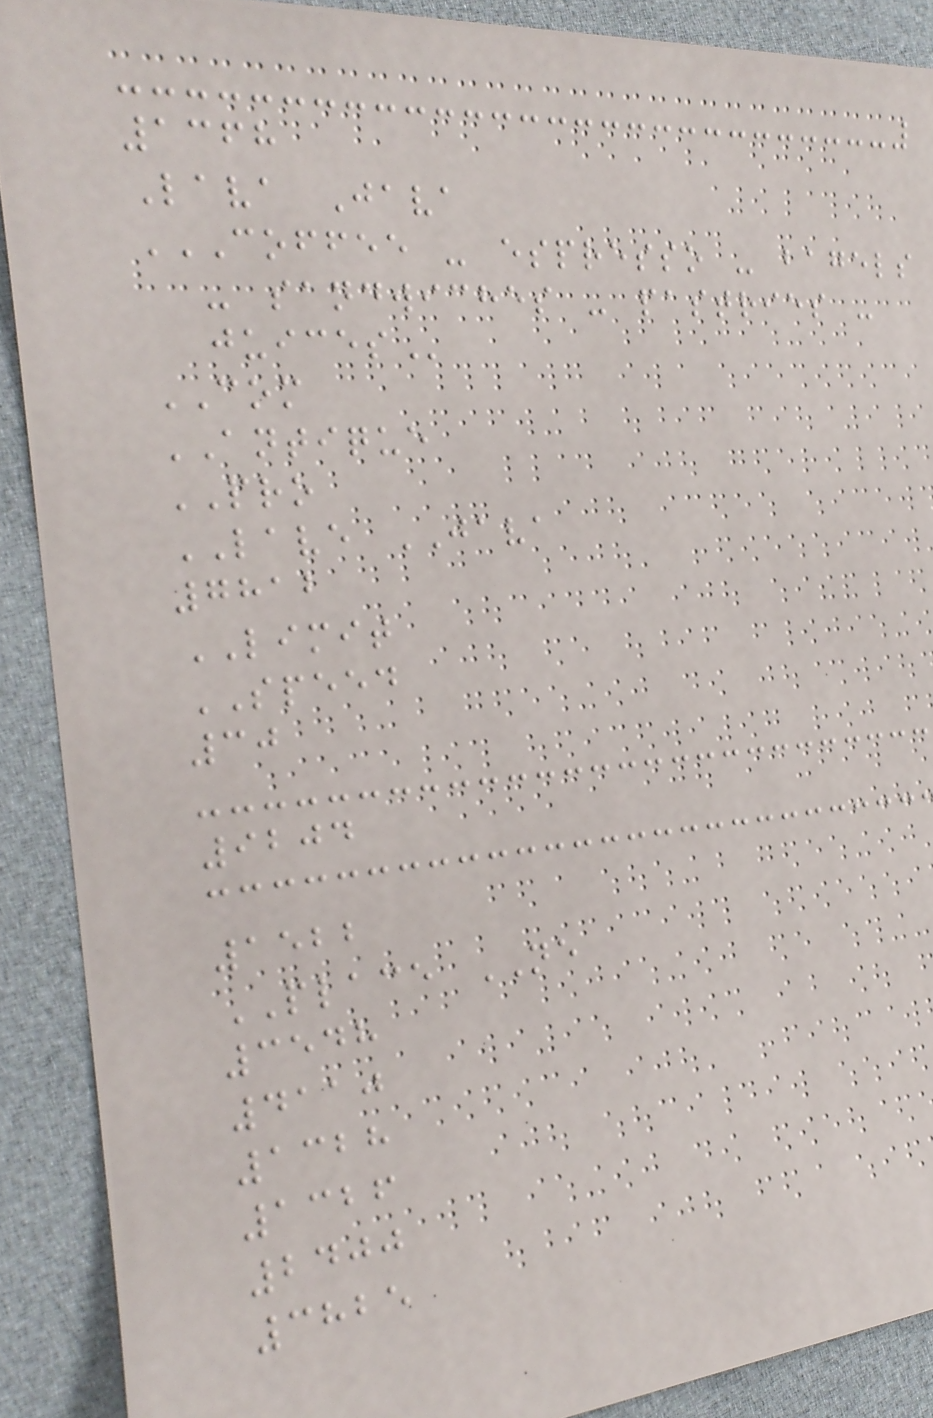1368
Lava Java
COFFEE - ESPRESSO - BAGELS
- SANDWICHES - PASTRIES -
JUICES
COM
ANTIQUE
PRO
LAVE JAVA
7812
LIMIT
SPEED
30
9204
1522
PLACE NE
3548
4110
1328
1326
2400
3825
